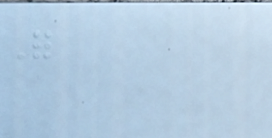For
